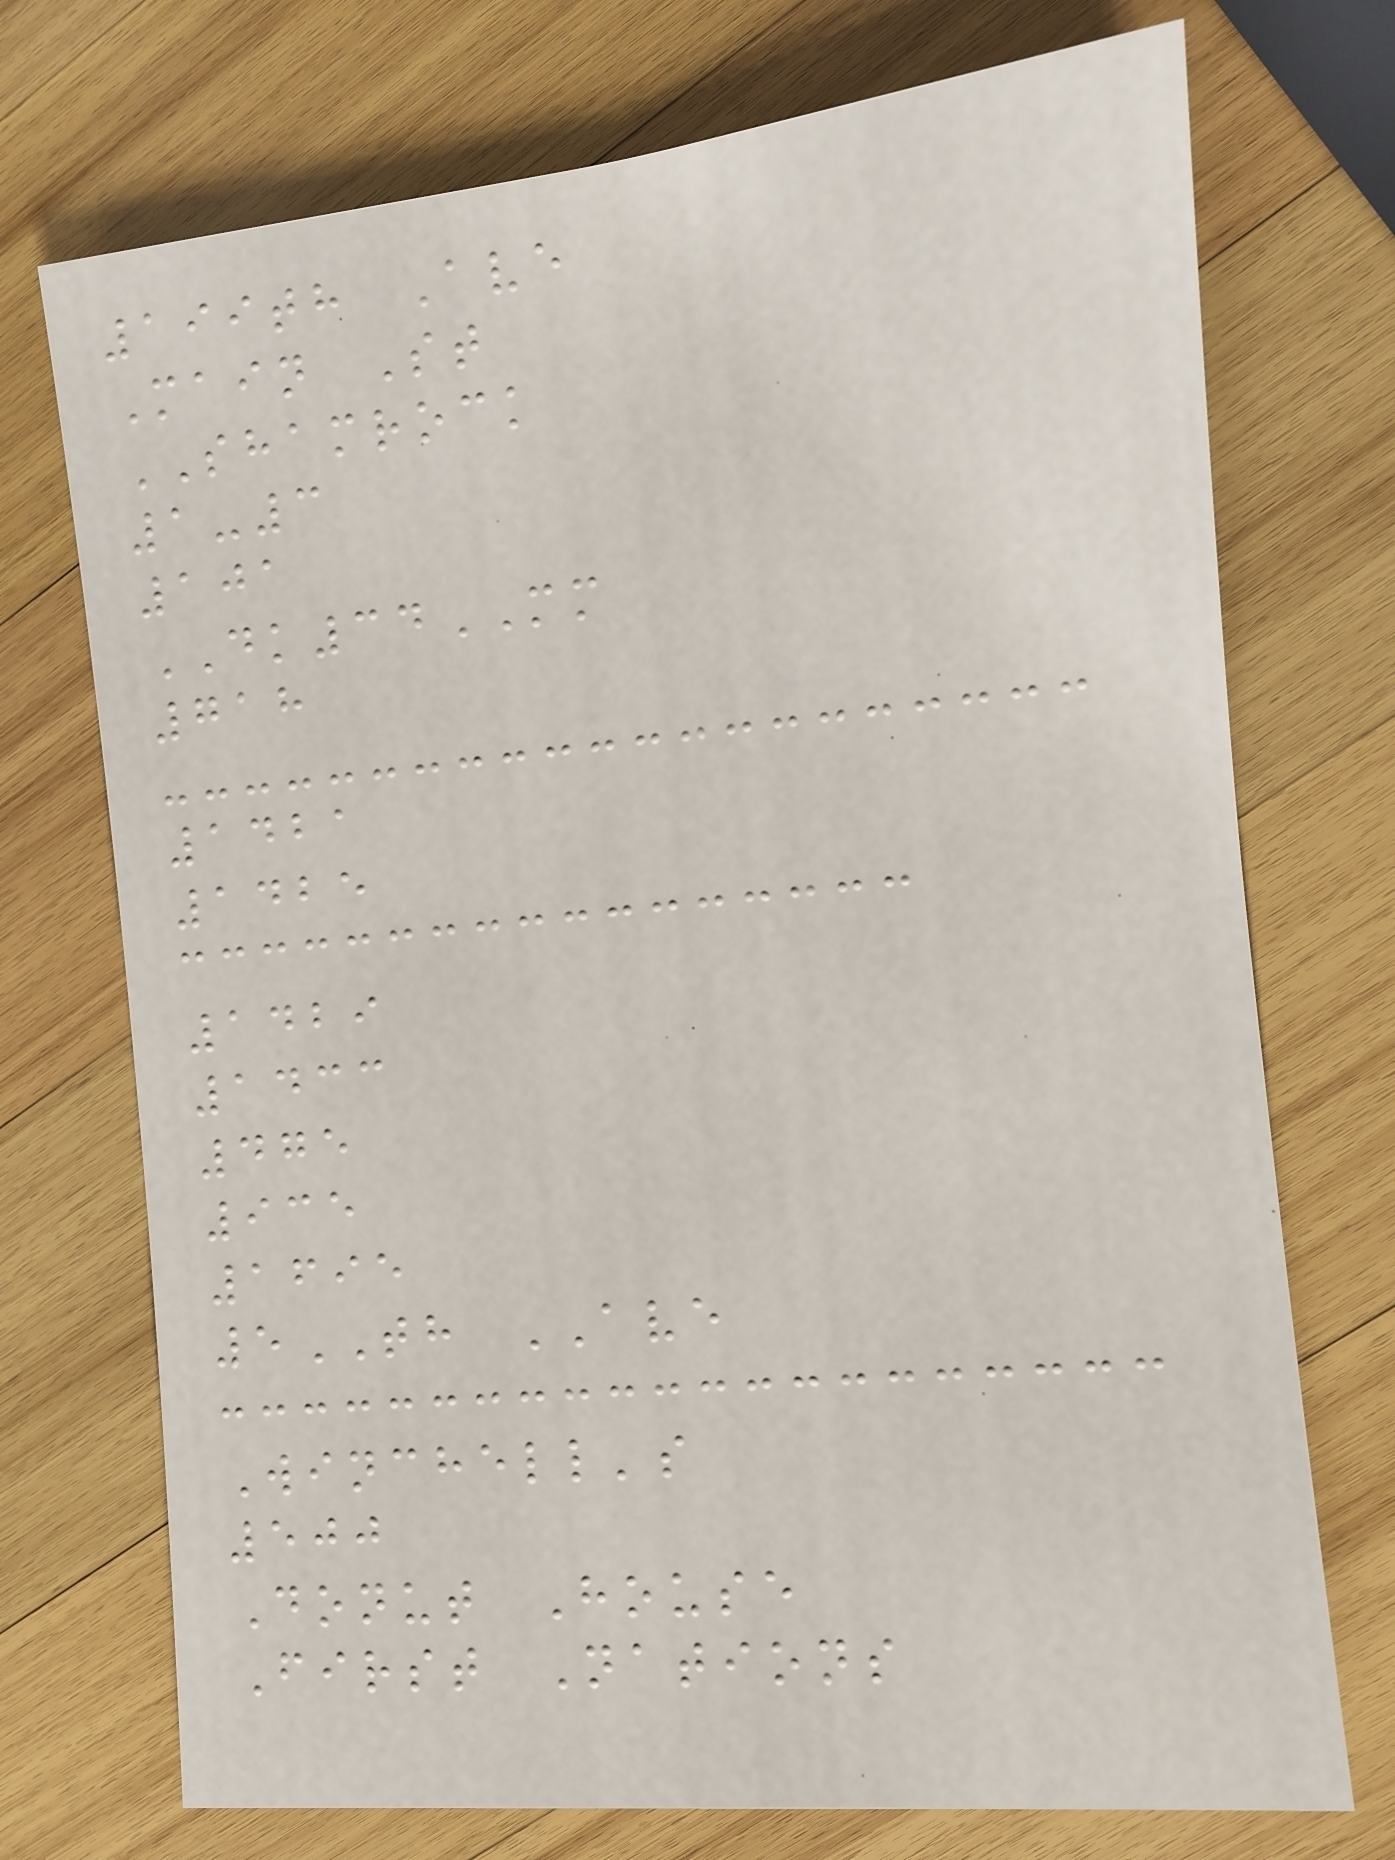199th Ave
Main St
SHAMROCK
1-3
101
DK34MM
718
1421
1425
1429
1433
475
935
1695
5TH AVE
Winchell's
500
Donut House
First Nations
